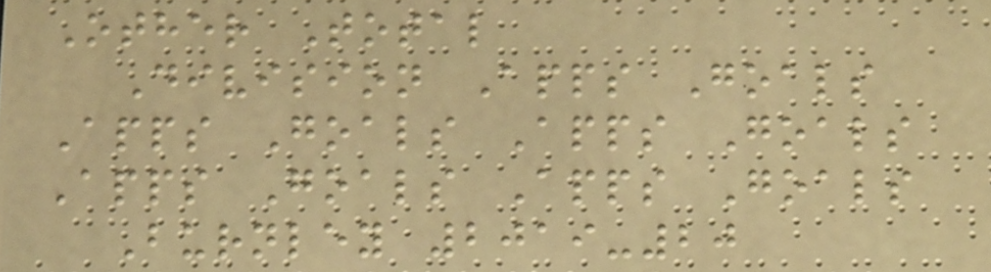Other Total
Division Apps Goals
Apps Goals Apps Goals
Apps Goals Apps Goals
Burnley 2019-20
